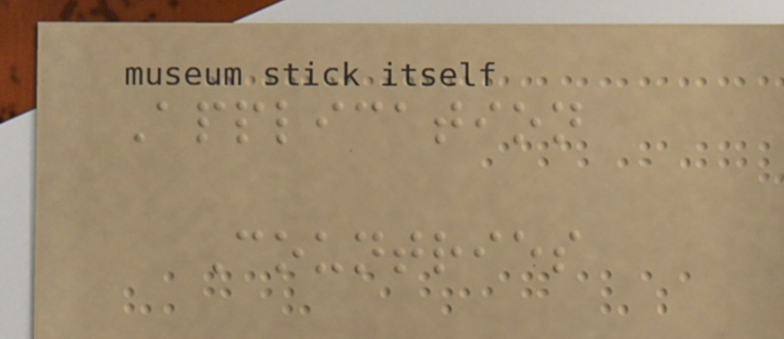Application
Countries
